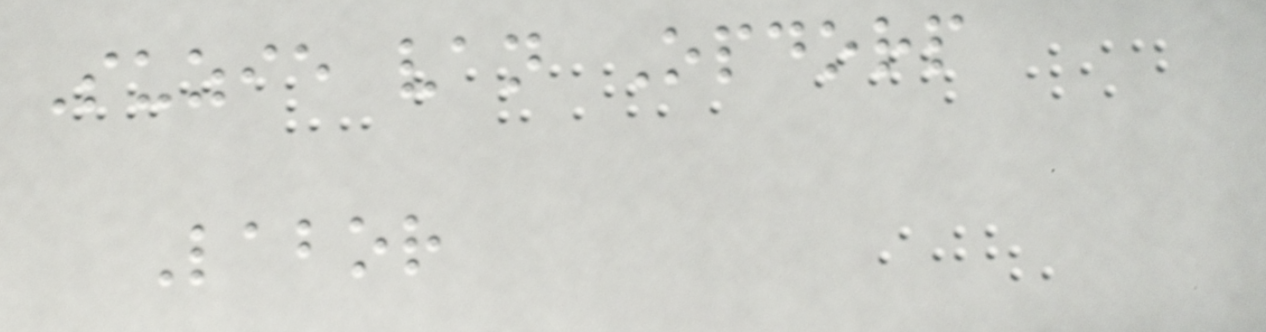Suzie van Opdorp
Labor
